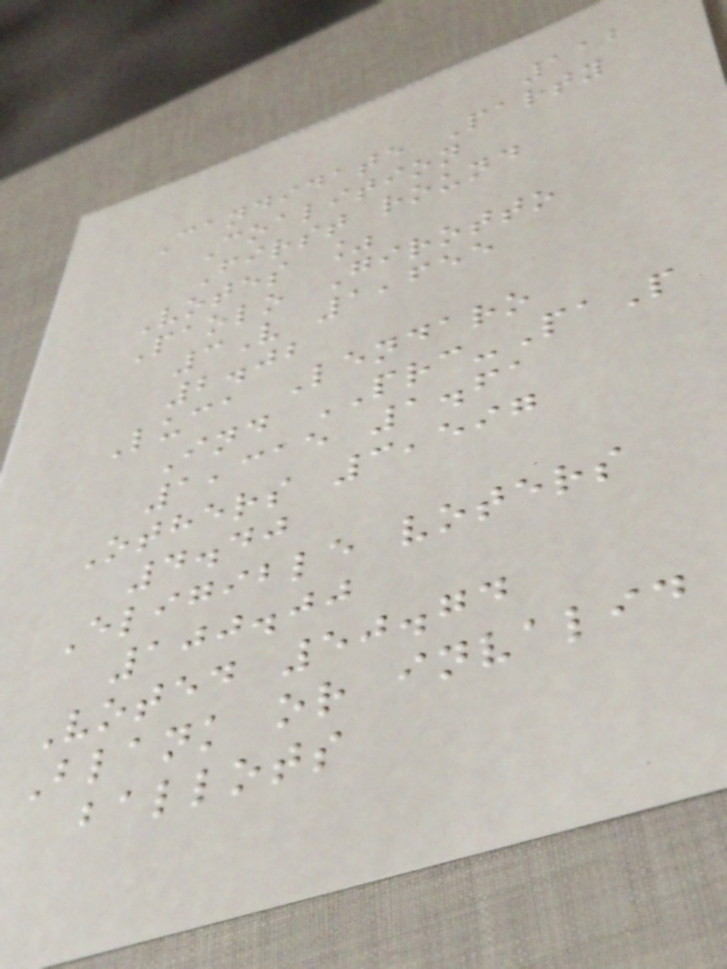112
Candidate Party
Coalition
First round
Votes %
Paolo Girotto
3V 1,655
2.02
Luca Lendaro
Ind PRC-PaP
1,315 1.61
Others 3,597
4.40
Eligible voters
100.00
Voted 50.74
Blank or invalid
ballots
